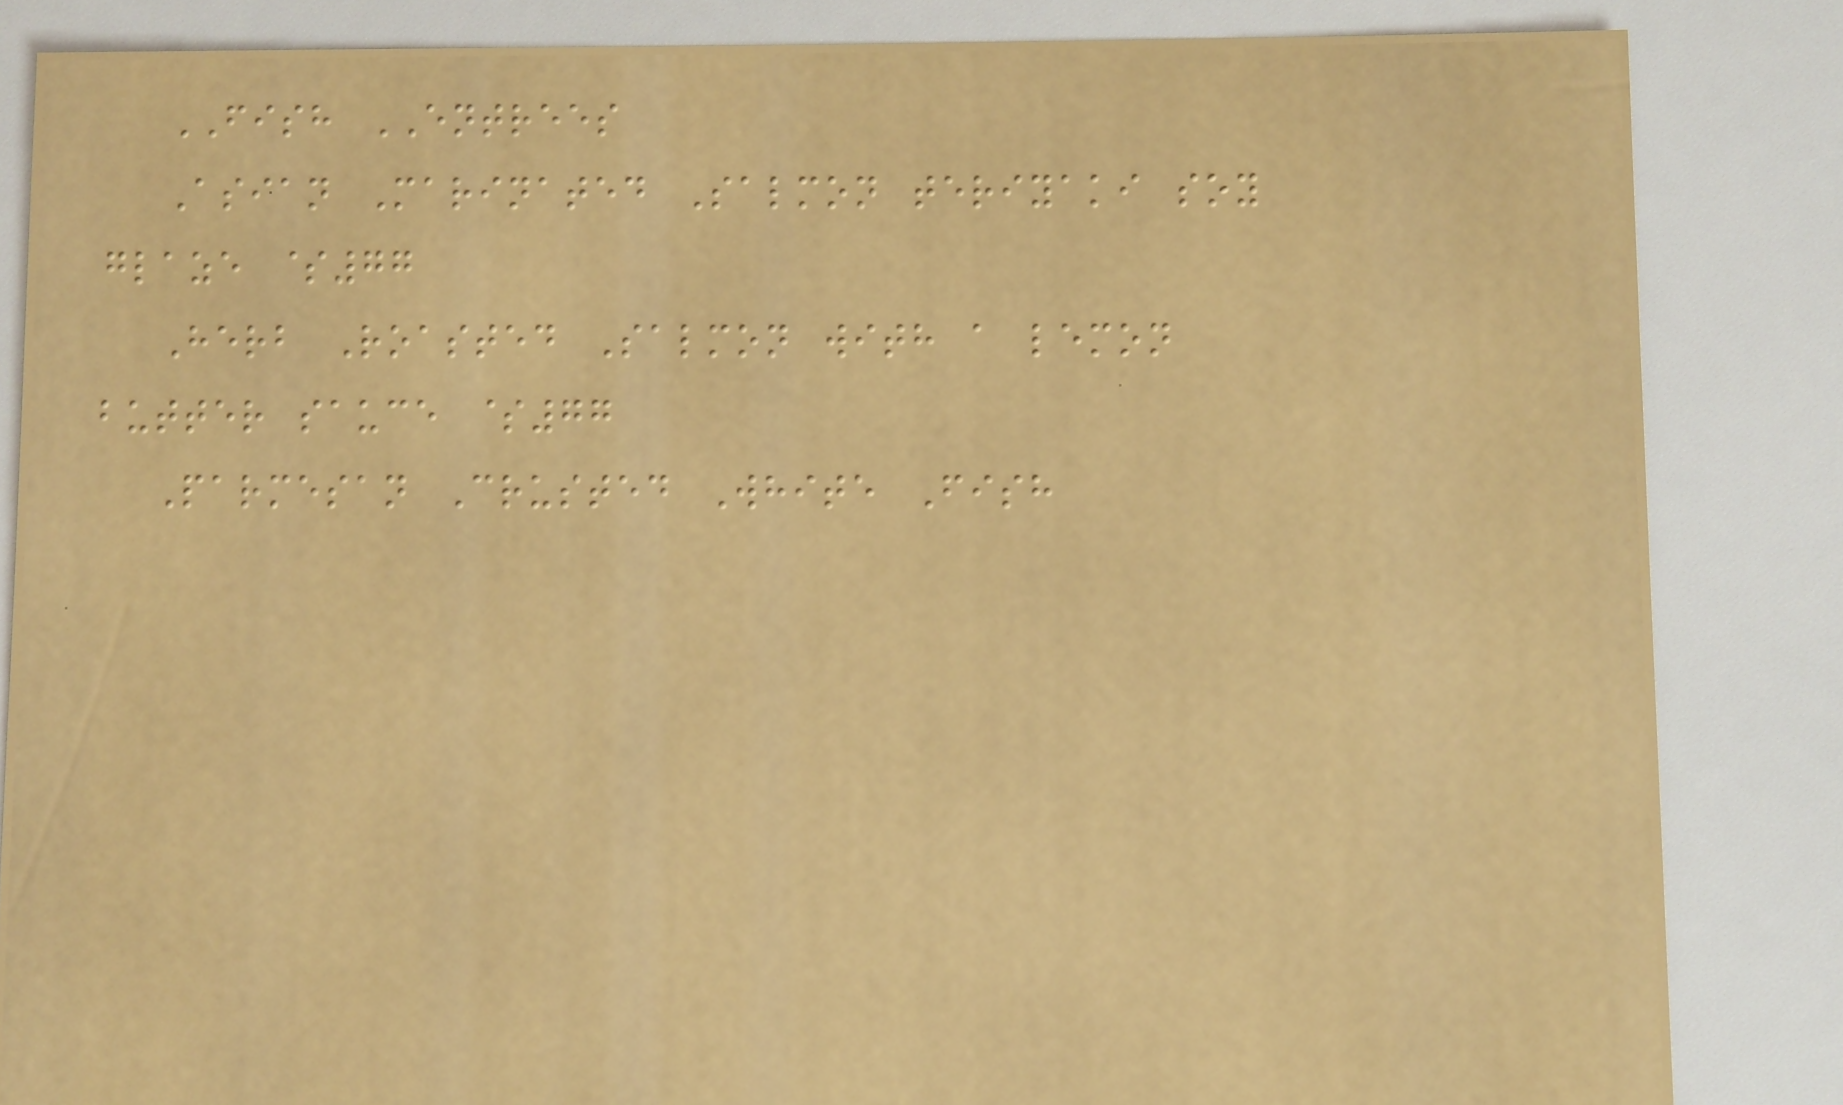FISH ENTREES
Asian Marinated Salmon teriyaki soy
glaze $77
Herb Roasted Salmon with a lemon
butter sauce $77
Parmesan Crusted White Fish
